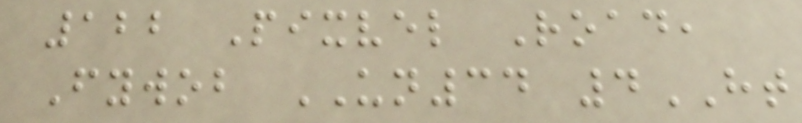122 Pixvel Road,
Fywob UN34 4HT
